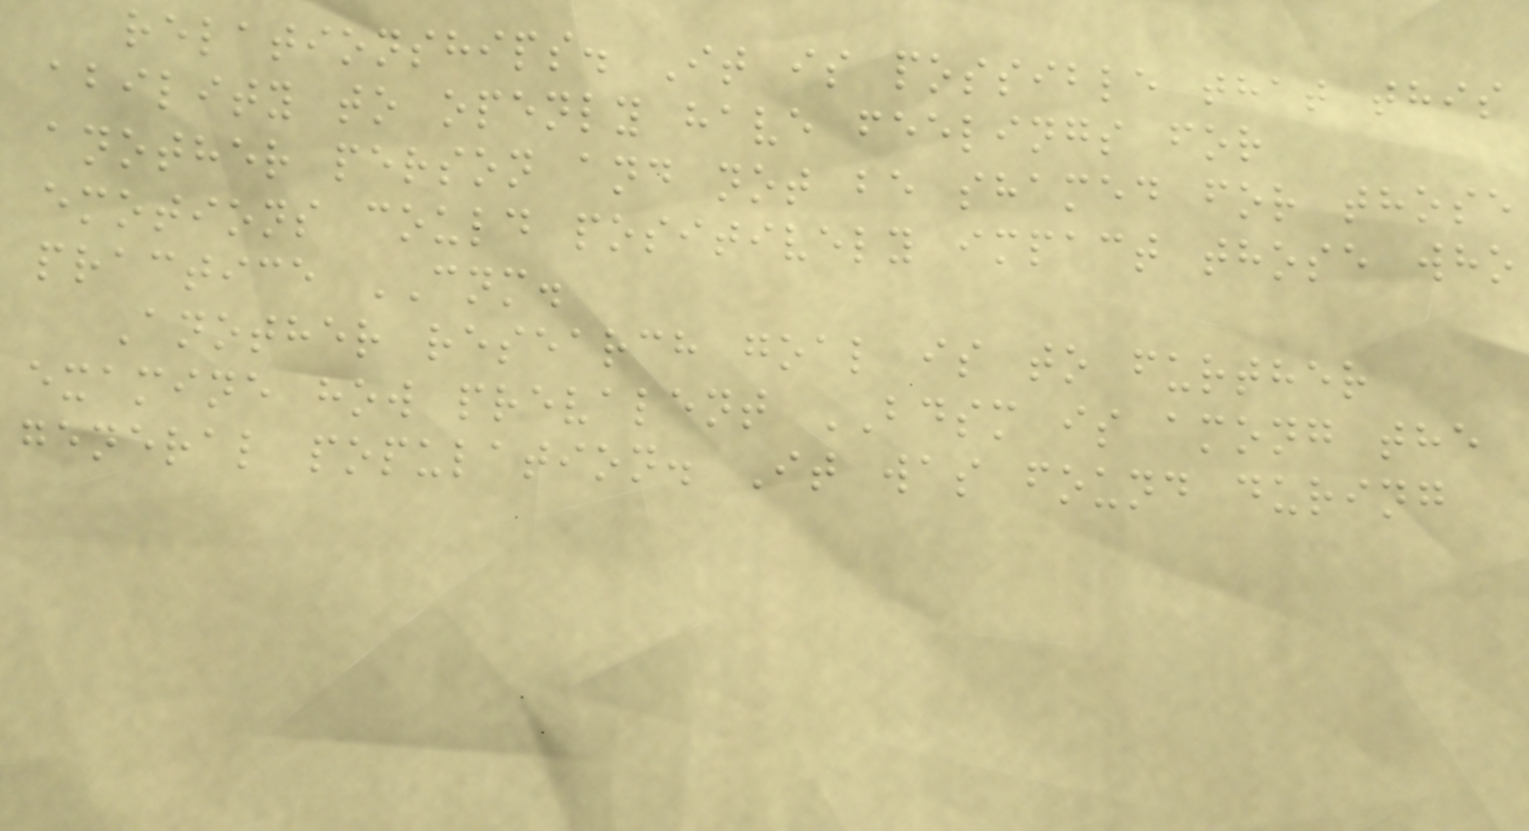relationships. It is possible that this
ability to openly have feelings for
another person and not be shamed for those
emotions could positively impact those who
practice CNM.
Another research goal is to further
examine how prevalent BDSM is among the
general population. It was found during
